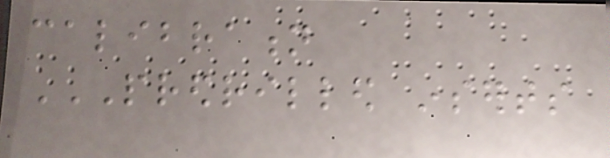calibration
PREDRILLED INSERTS
